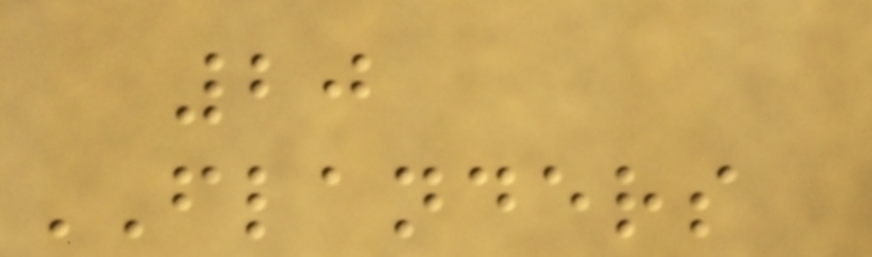20
FLANDERS
